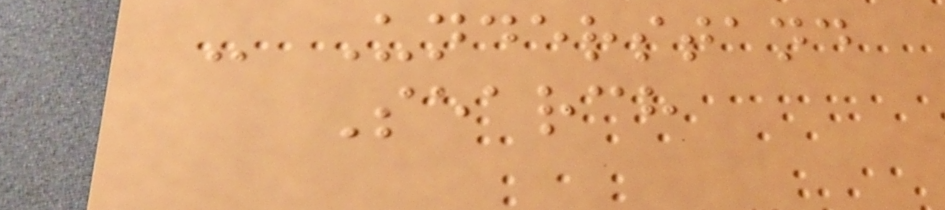- Understand
Search
